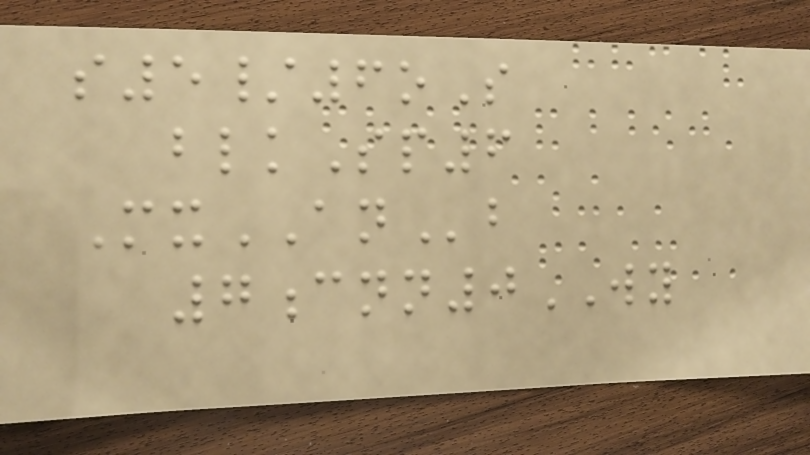s5/6oS
blkSp6
MxANb
7cnn0WY
